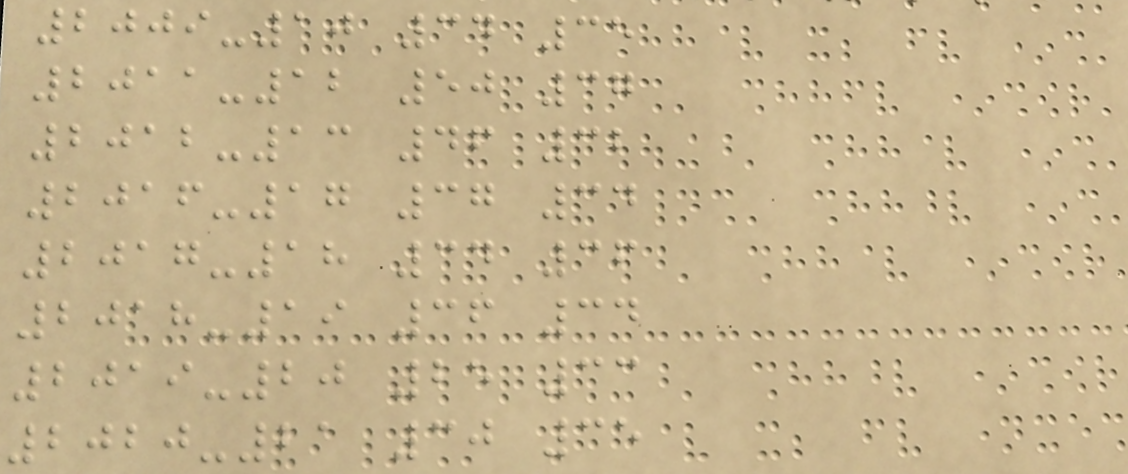2009-10 34 35
2011-12 50 37
2012-13 46 32
2016-17 37 34
2017-18 34 36
2018-19 36 34
2019-20 25 33
2020-21 30 35
